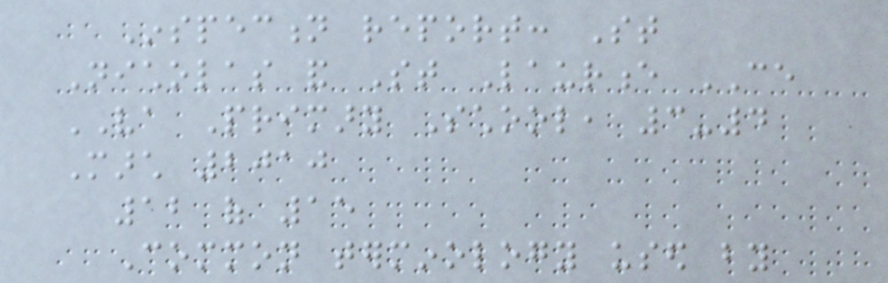Inspection report: St
Nicholas and St Laurence CE
VA Primary School, 3-4
March 2010
12 of 15
Common terminology used by
